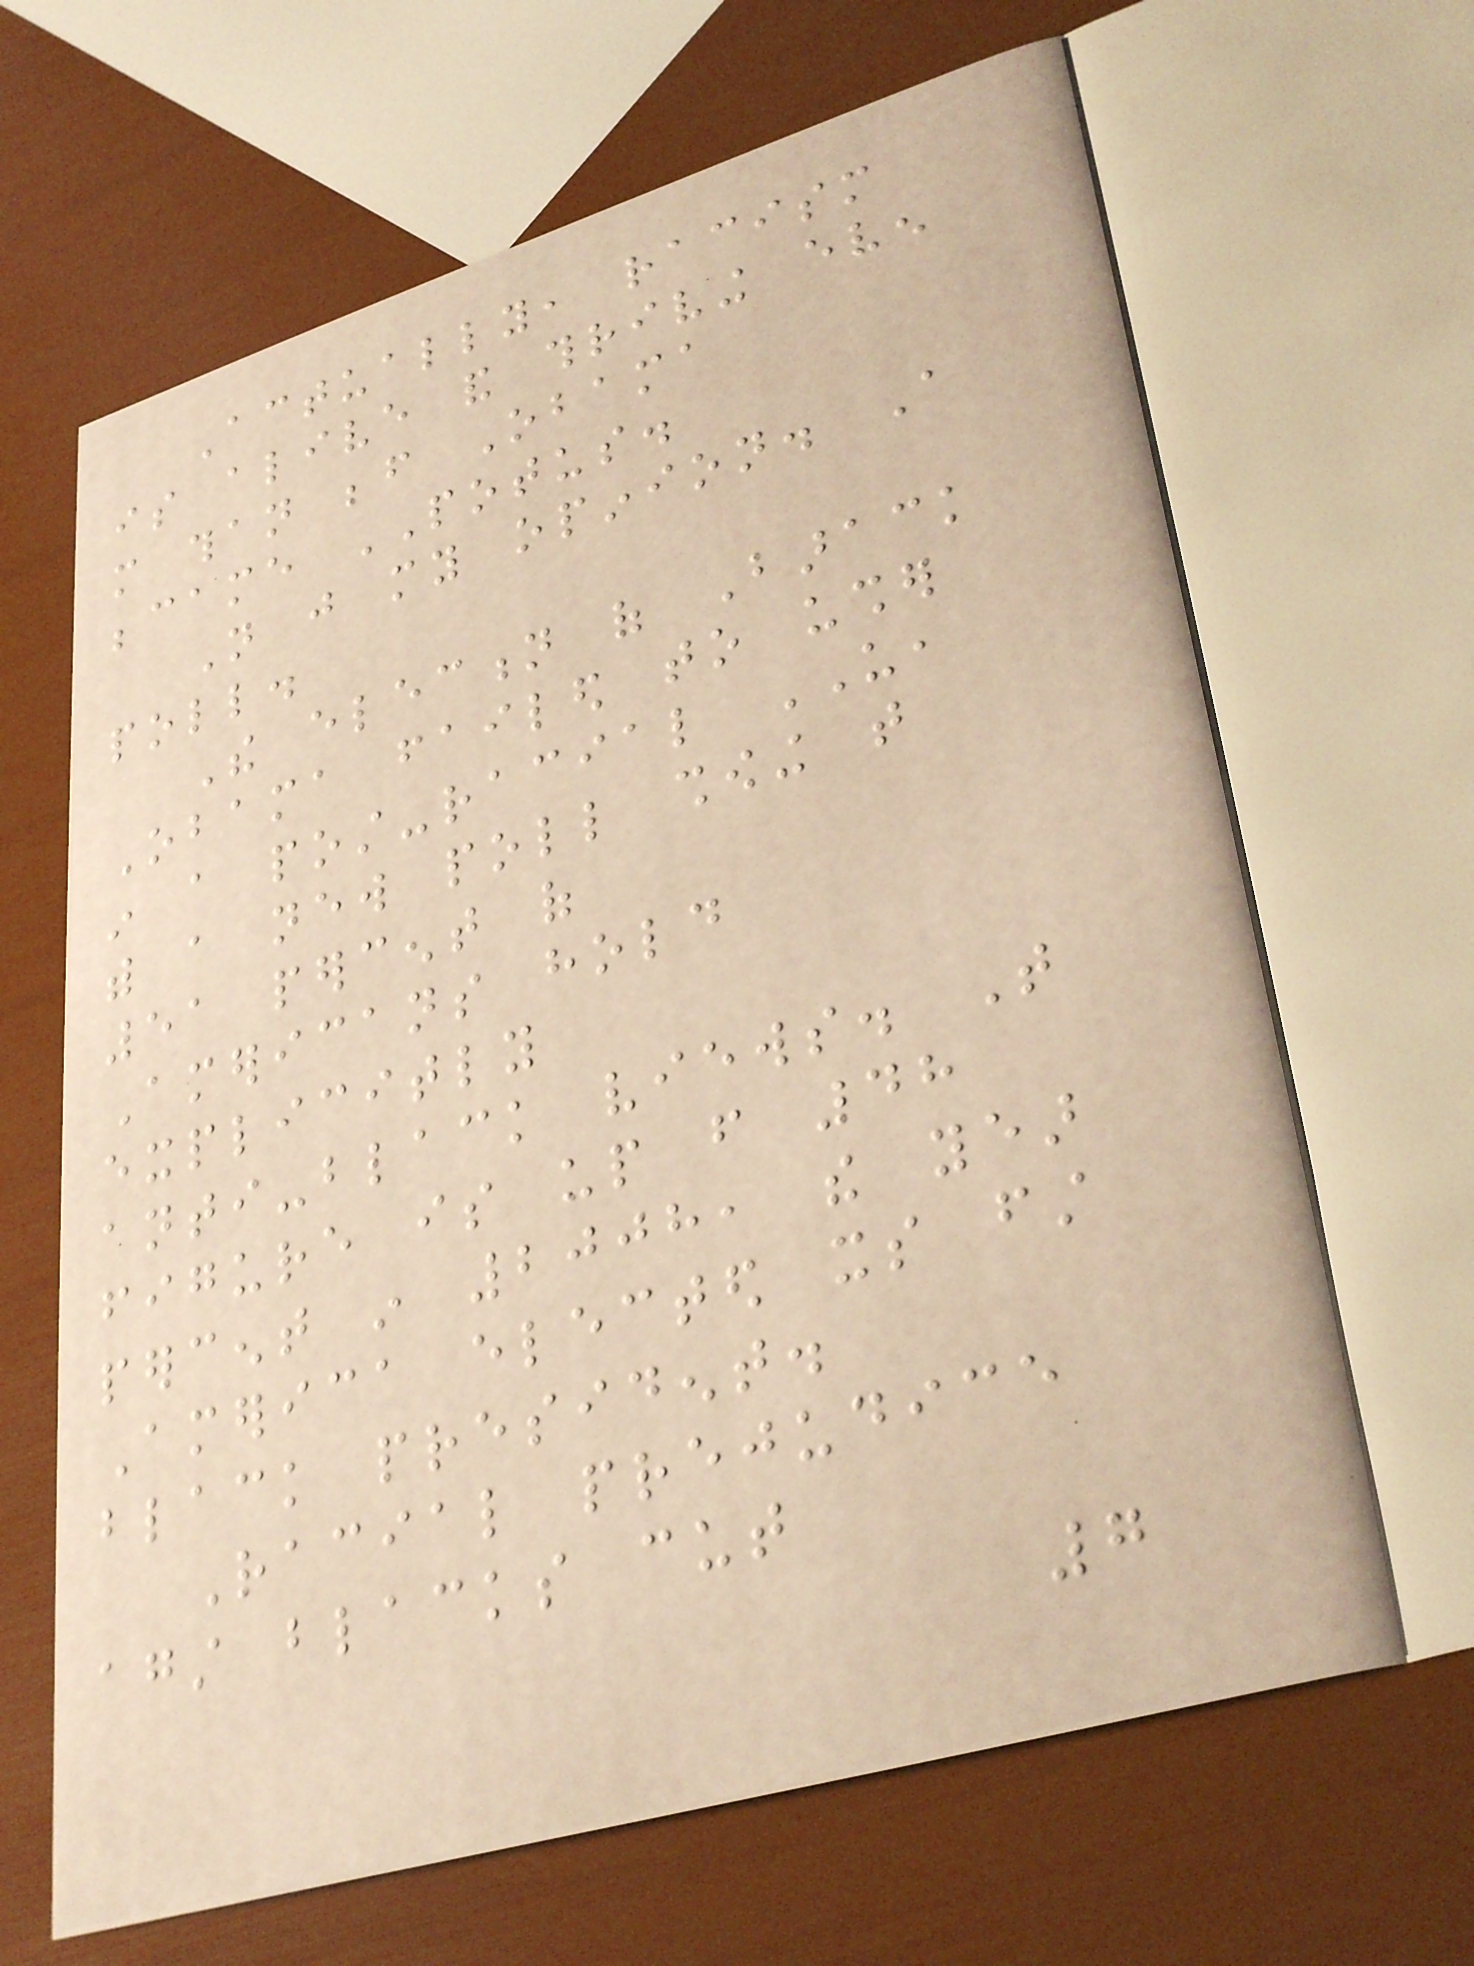Actually, racism
is alive and thriving even
more than before Obama
became POTUS.
Not just my opinion. A
poll.
The election of Barack
Obama failed to usher
in a post-racial US,
with a new poll showing that
51 percent of
Americans hold
explicitly
anti-black views. That
figure is up from 48
percent in 2008, the year
America elected its first
black president.
Racial prejudice
against blacks cut
7
